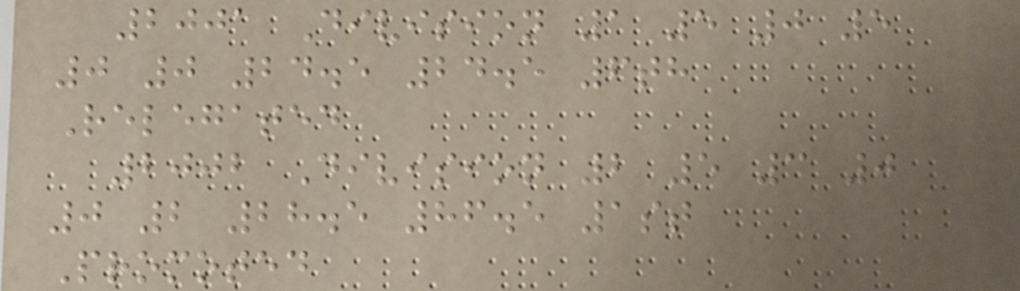2001 Division 1 5 0 5
0 0 24.5 24.5 6th
Relegated
2002 Division 2 5 3 0
0 2 28.5 86.5 1st
Promoted
